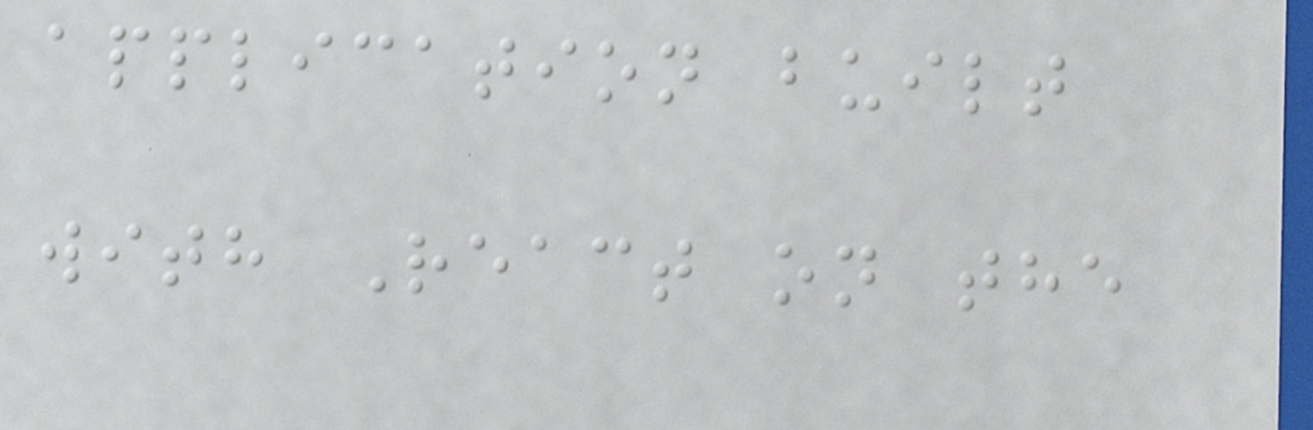application built
with React on the
